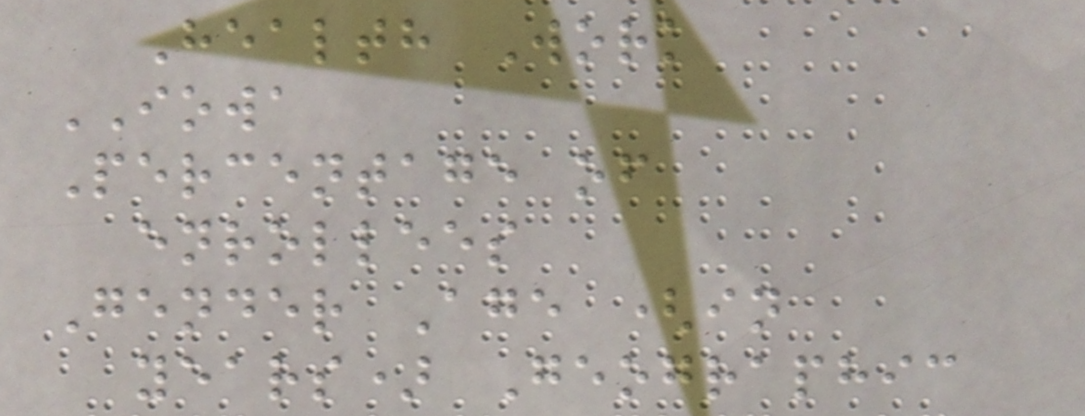Health Work
IOWA
Percentage of
enrollees
Gender Age (in
years) Geographic
